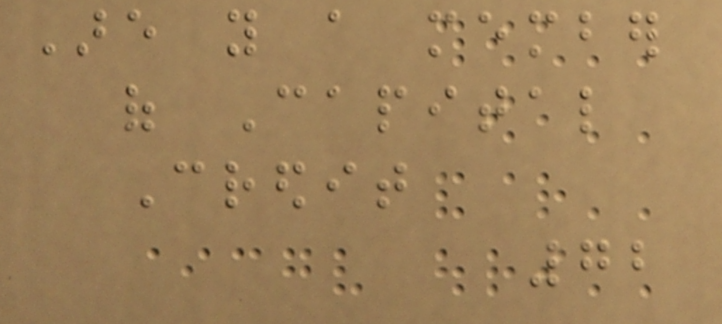Are you a member
of Capital
Credit
72
